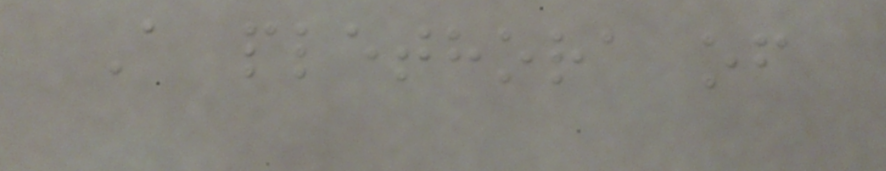A plethora of
